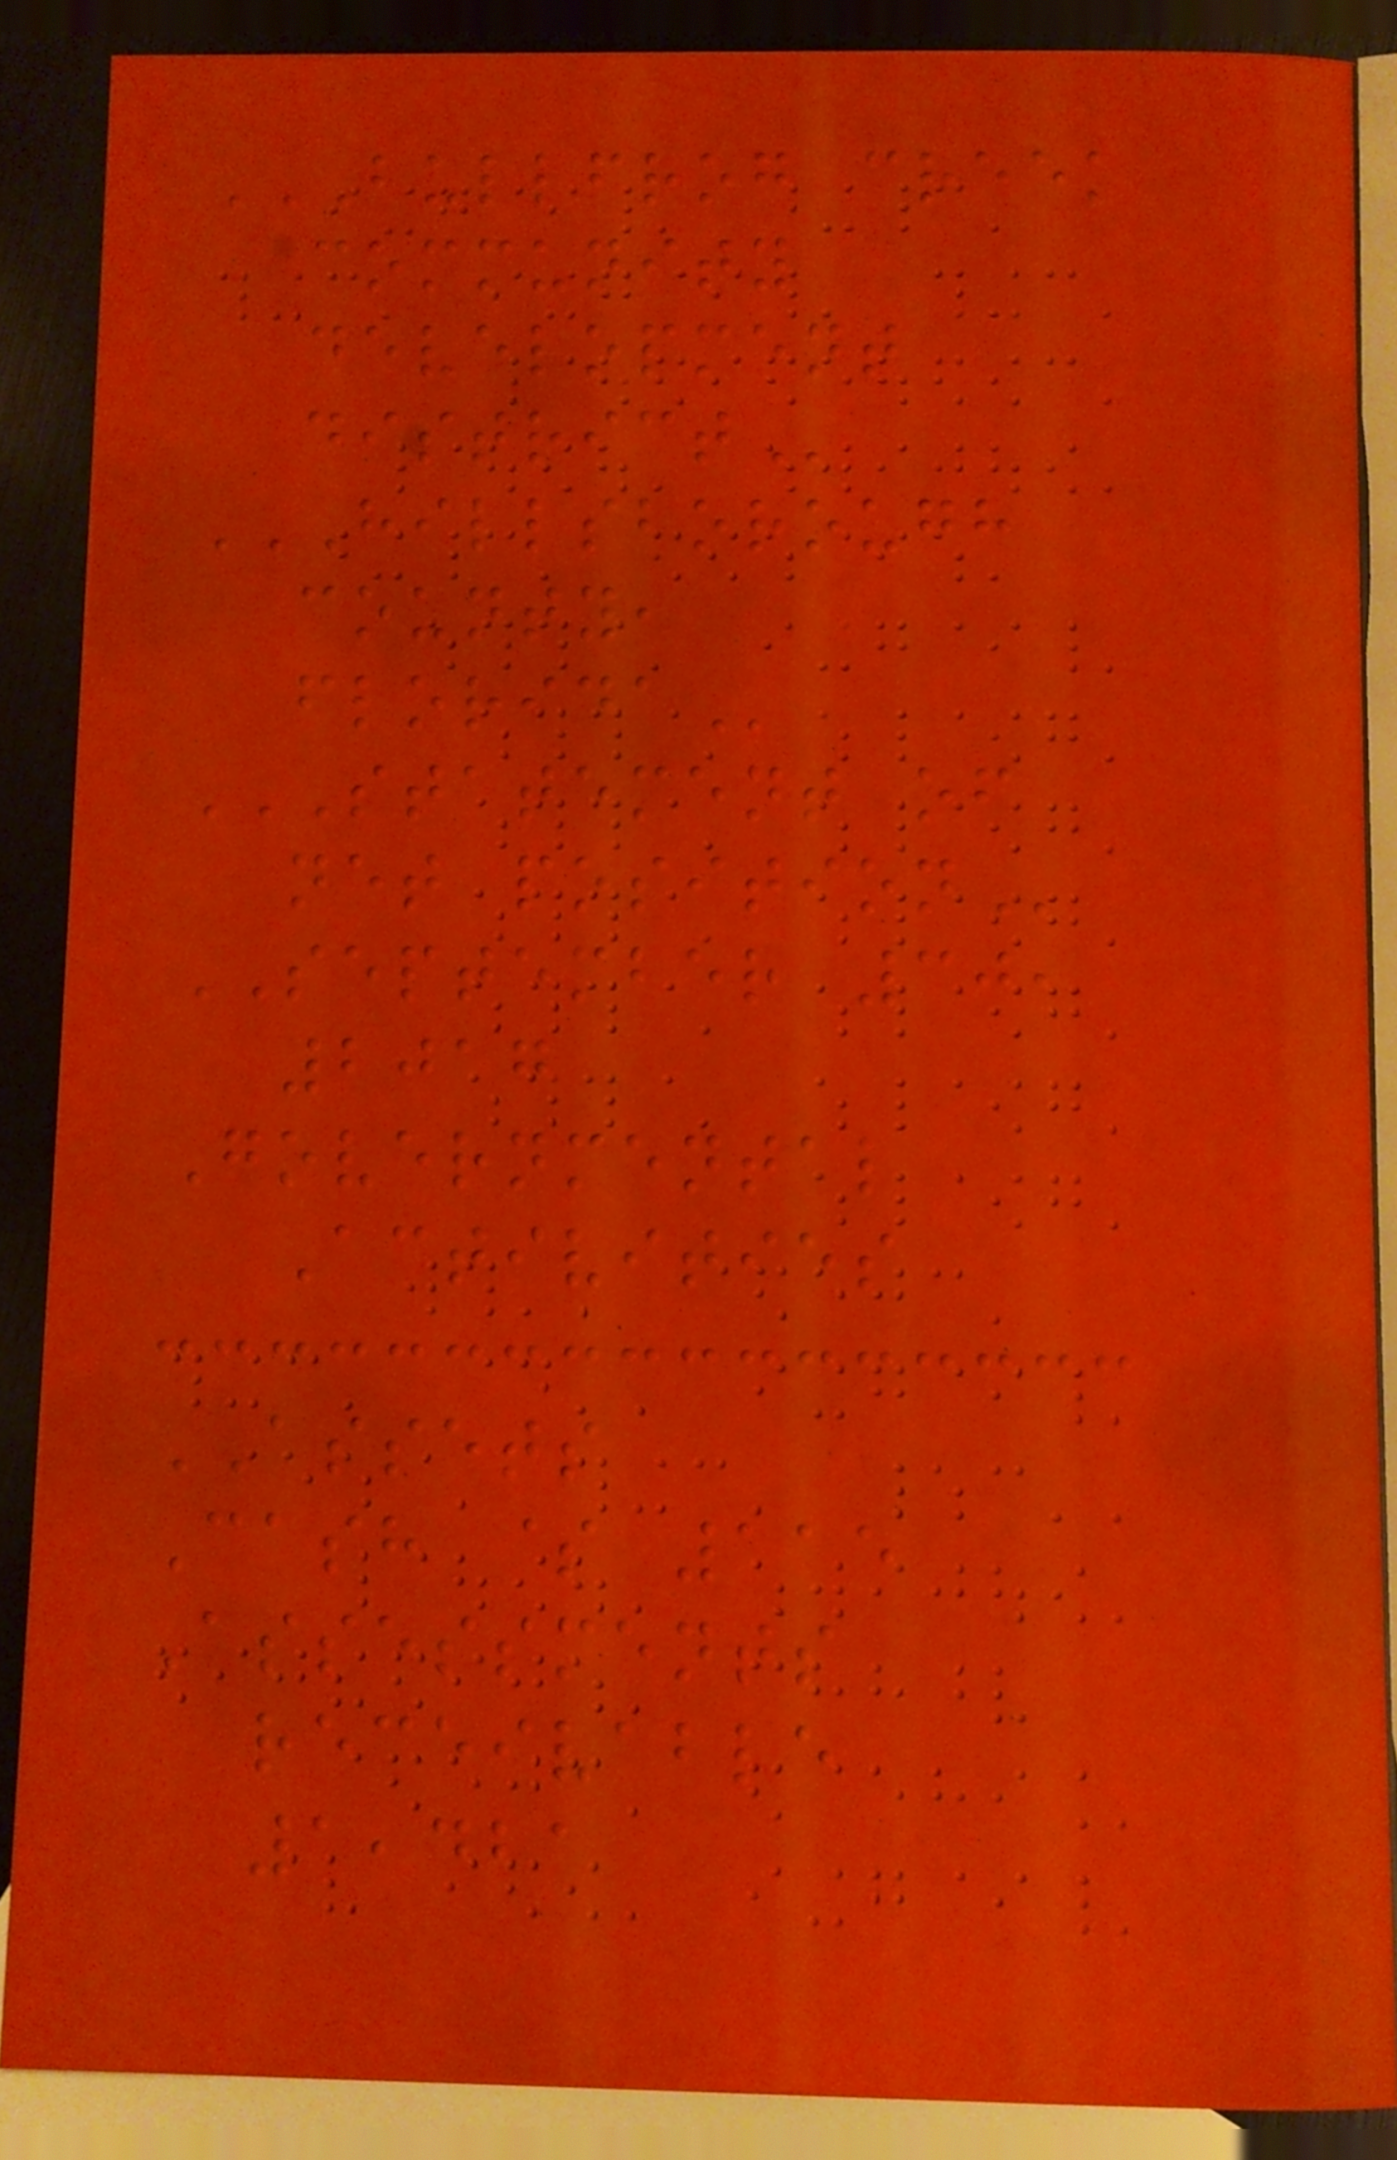BULLFROG CREEK
COMMUNITY
DEVELOPMENT
DISTRICT
HILLSBOROUGH
COUNTY,
FLORIDA
STATEMENT OF
NET POSITION
SEPTEMBER 30,
2017
Governmental
Activities
ASSETS
Cash $ 115
Assessments
receivable
1,421
